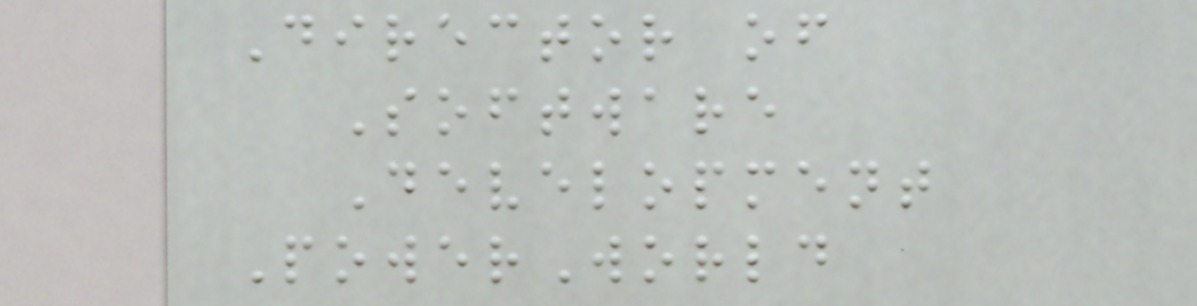Director of
Software
Development
PowerWorld
